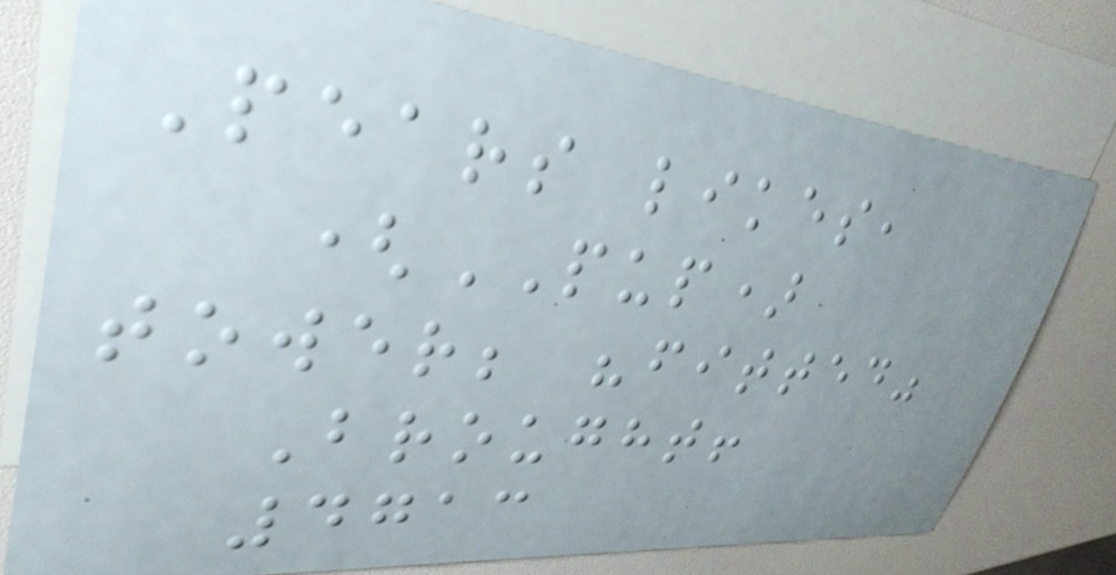Pears likes,
(PUP)
tower; "fitted"
Brought!
4713
